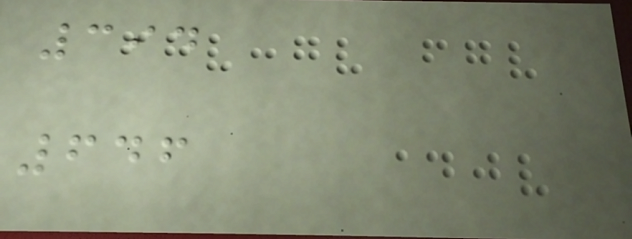394
646
